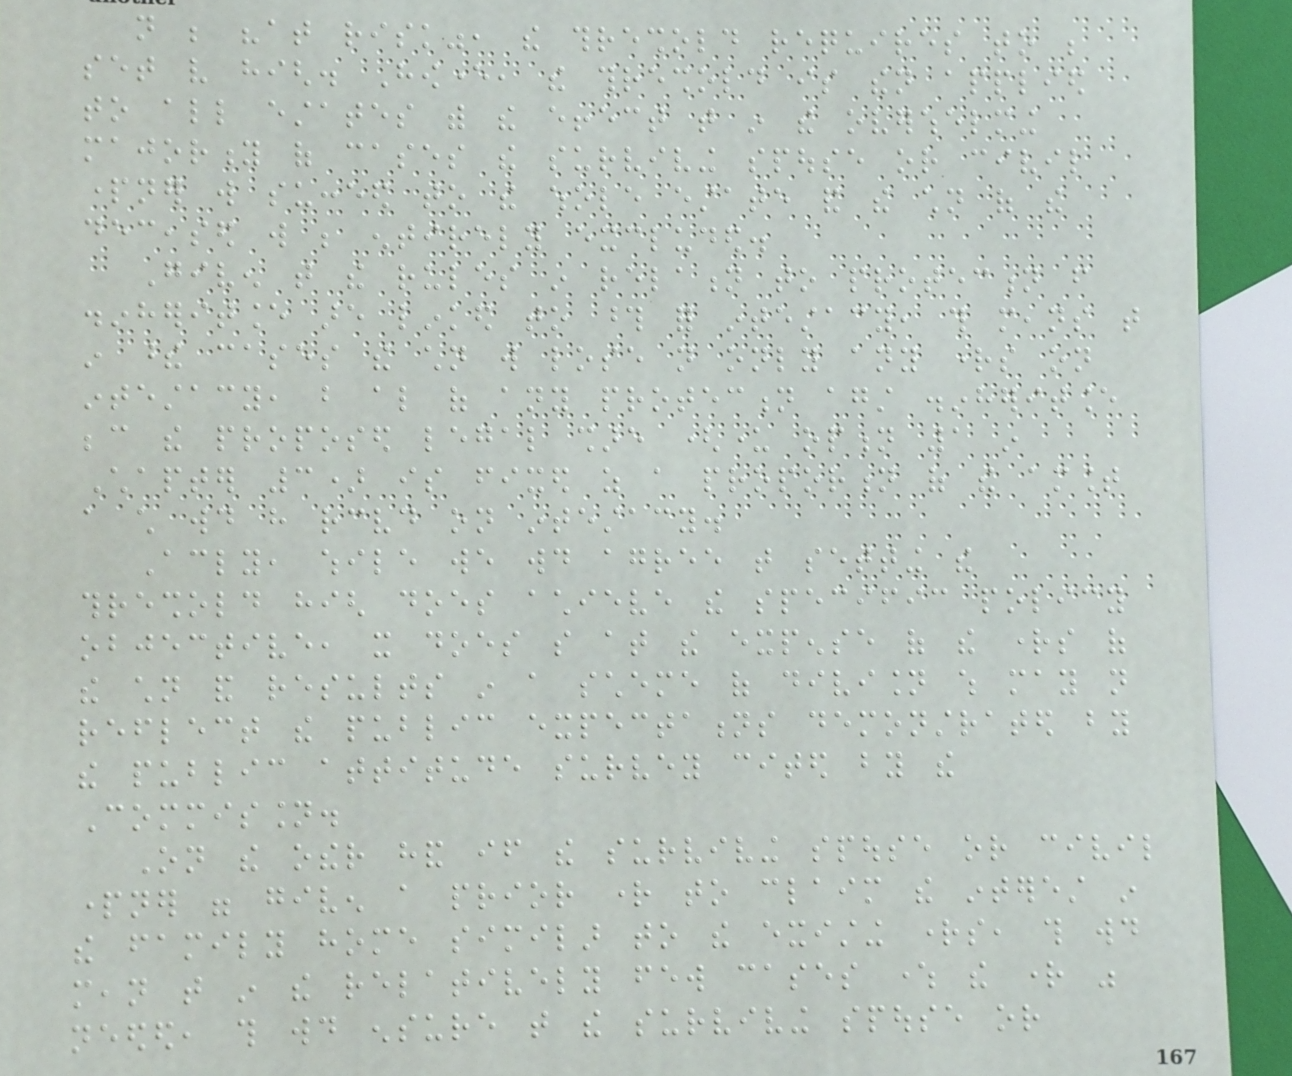not be "at risk", the threshold requires to be
set very high. However, the threshold is then applied
to all estates with the effect that in the overwhelming
majority of cases the surviving spouse or civil
partner will succeed to the whole estate and the children of the
deceased will be entirely excluded.
Given that the rules in relation to protection from
disinheritance are linked to those for intestacy, this means that
in these cases the children will lose not only any rights on
intestacy, but also of any protection against disinheritance
because the proposed legal share (under option 1 in
Chapter 3) is fixed as a proportion of the amount
a child would have received on intestacy.
Accordingly, while we would agree that setting the
threshold high does achieve the specific policy
objective, it does so at the expense of the rights of
the children and results in a scheme of division which may not
reflect the public expectations demonstrated by
the public attitude survey cited by the
Commission.
On the other hand if the surviving spouse or civil
partner were given a prior right to claim the interest in
the family home similar to the existing rights, this would
mean that in the relatively few cases where the right was
needed, this would ensure that the surviving spouse or
